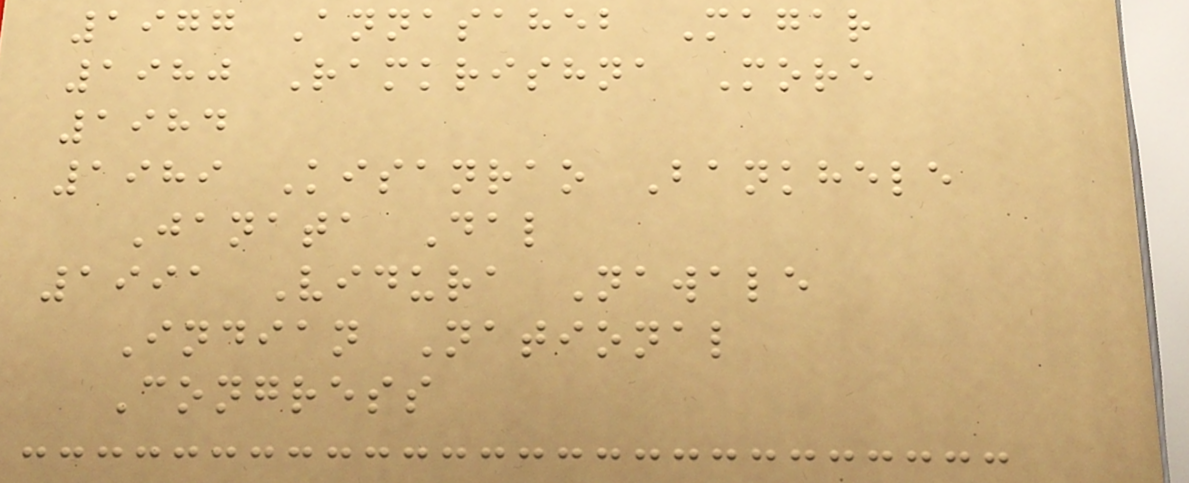1977 Annasaheb Magar
1980 Ramkrishna More
1984
1989 Kisanrao Bankhele
Janata Dal
1991 Vidura Nawale
Indian National
Congress
